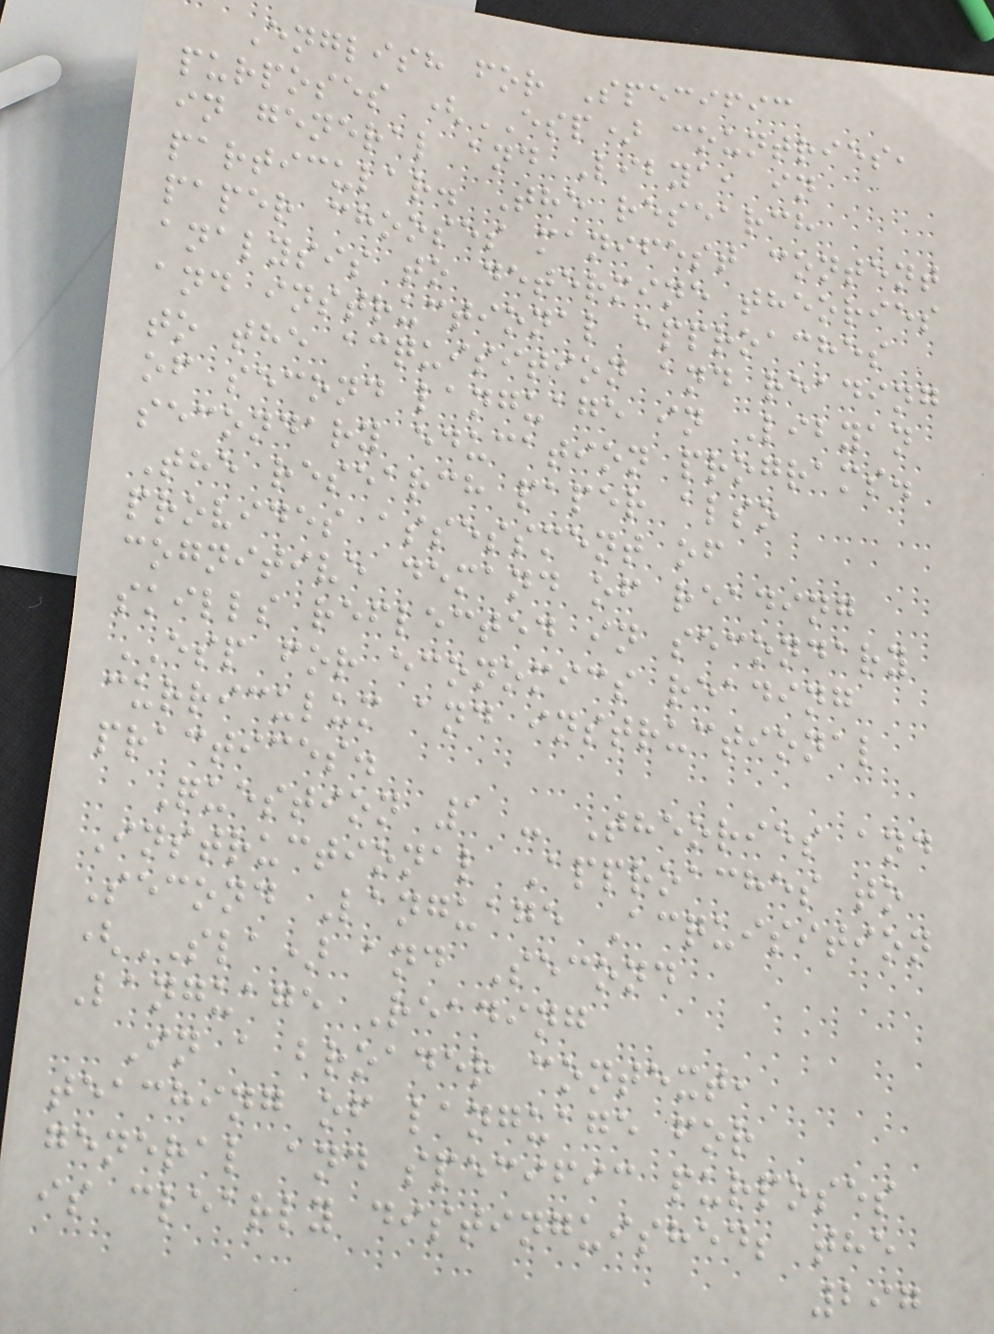English for Specific
purposes (ESP) countries,
in general and Libya, in
particular. The research
paper chooses manifest content
analysis to determine theories
and instructional approaches
to the acquisition and reading
of second language in Libyan
secondary education programs.
The research paper also
provides assessment of
cognitive demand of reading
skills reflected in secondary
ESP for economics reading
curriculum and instructional
practices.
Question 1 - Theories and
Instructional Approaches to
Second Language Acquisition
(SLA) and Second
Language Reading
In a broader context,
teaching of language for
general and specific purposes
is clearly distinguished; the
297
